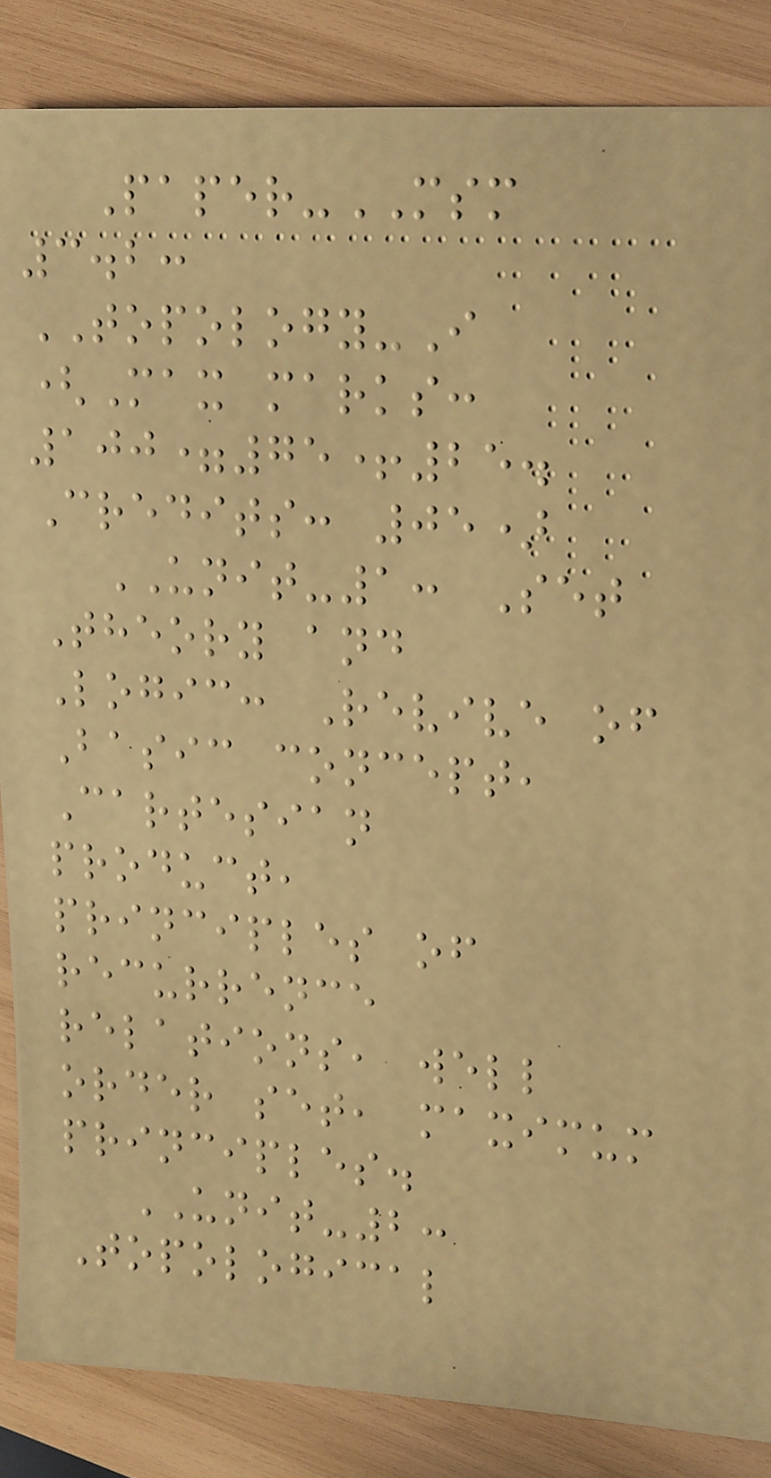Paper-MSM
3.2:
TOPOLOGY-I
(Max marks:
100=75+25.
Credits: 05)
UNIT-1: Set
Theory and
Logic: Revive of
Basic concept,
Cartesian
product,
principles of
recurrence
relations, well
order set, maximum
principles.
UNIT-2:
Topological
